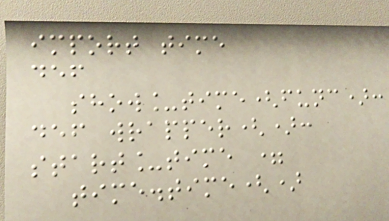import time
def
show_time(func):
def wrapper():
start_time =
time.time()
